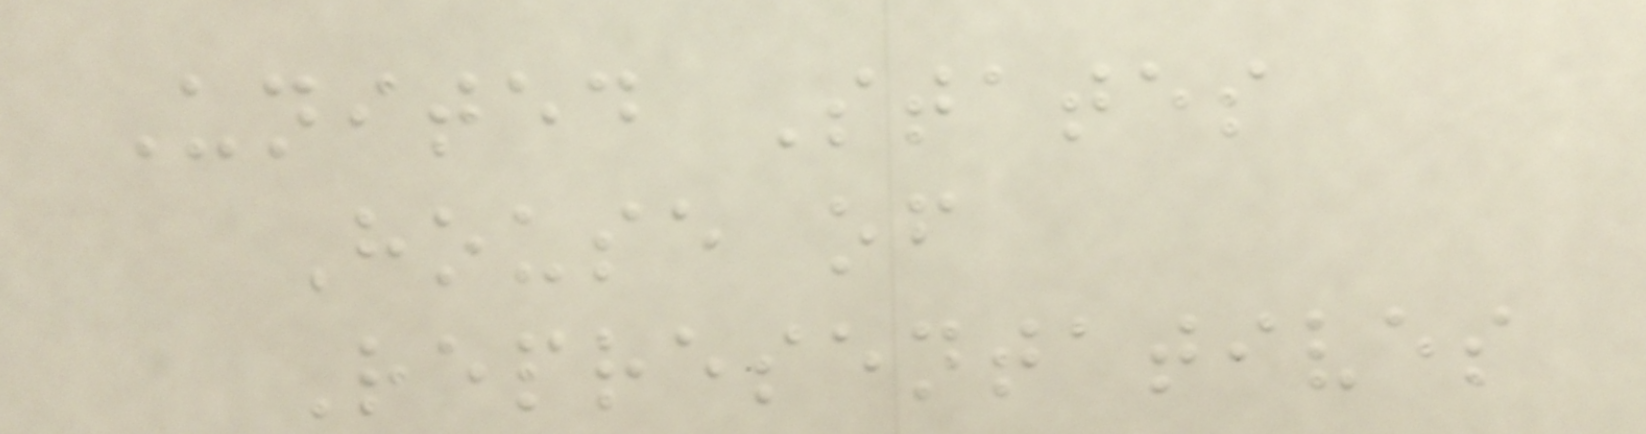United States
House of
Representatives
